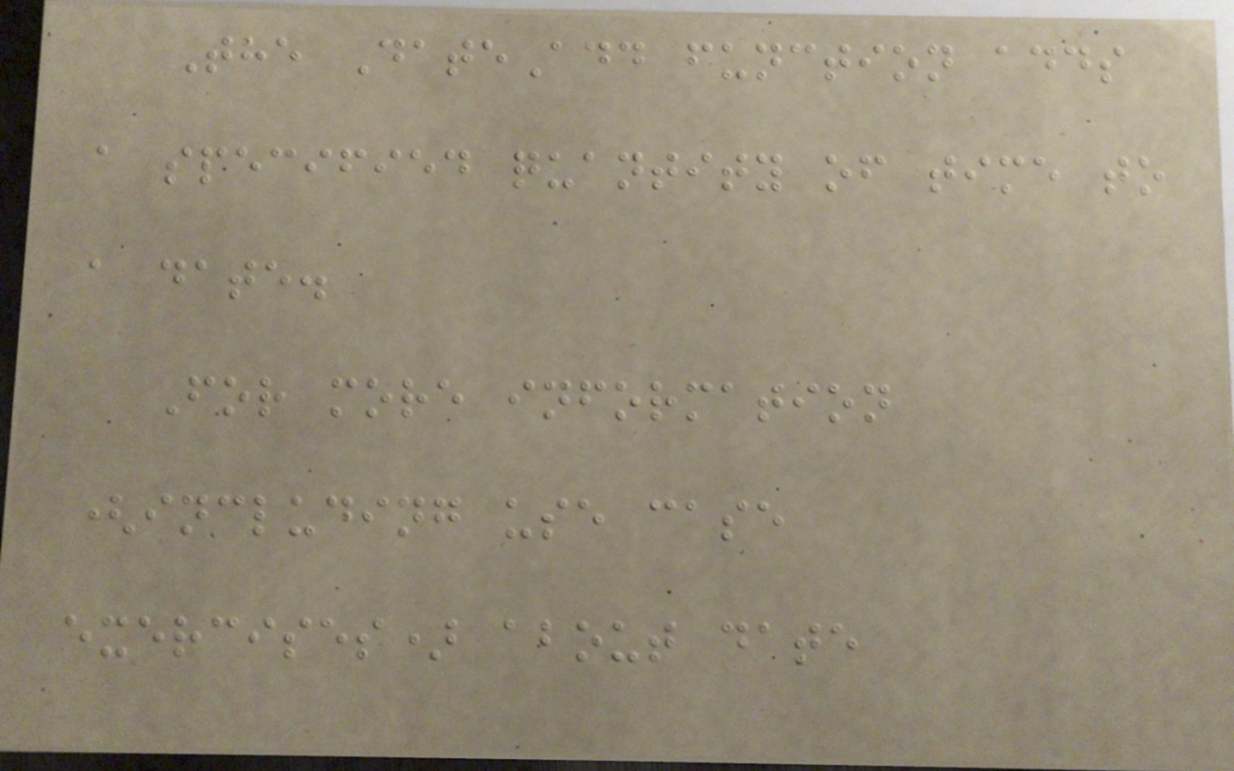The DateAdd function adds
a specified quantity of time to
a date.
For more information
(including use case
exercises) about date
